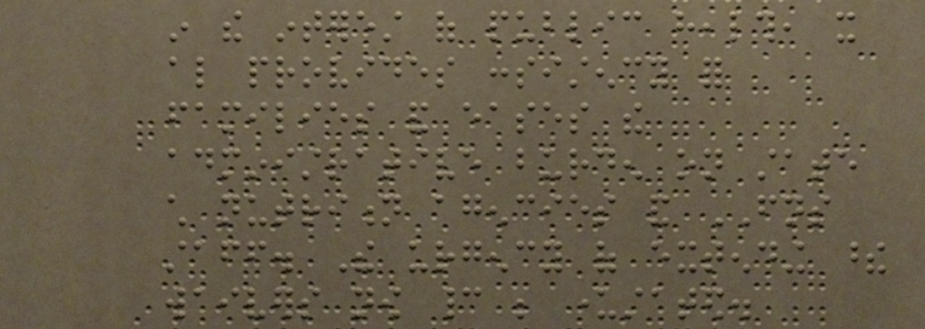in the interest of public health, it
also provides consistency for
families and eases the
administrative burden on state
child nutrition agencies and FNS
staff. The urgency of extending these
waivers now cannot be understated.
